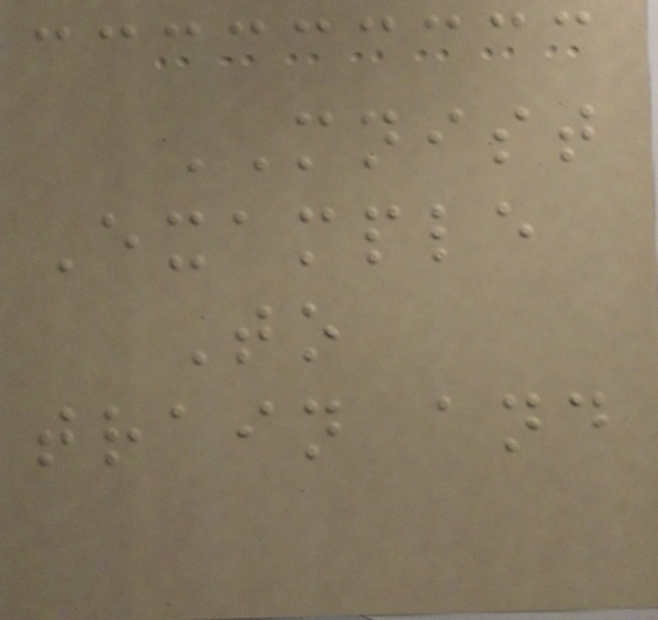MNIST
Example
To
train and
